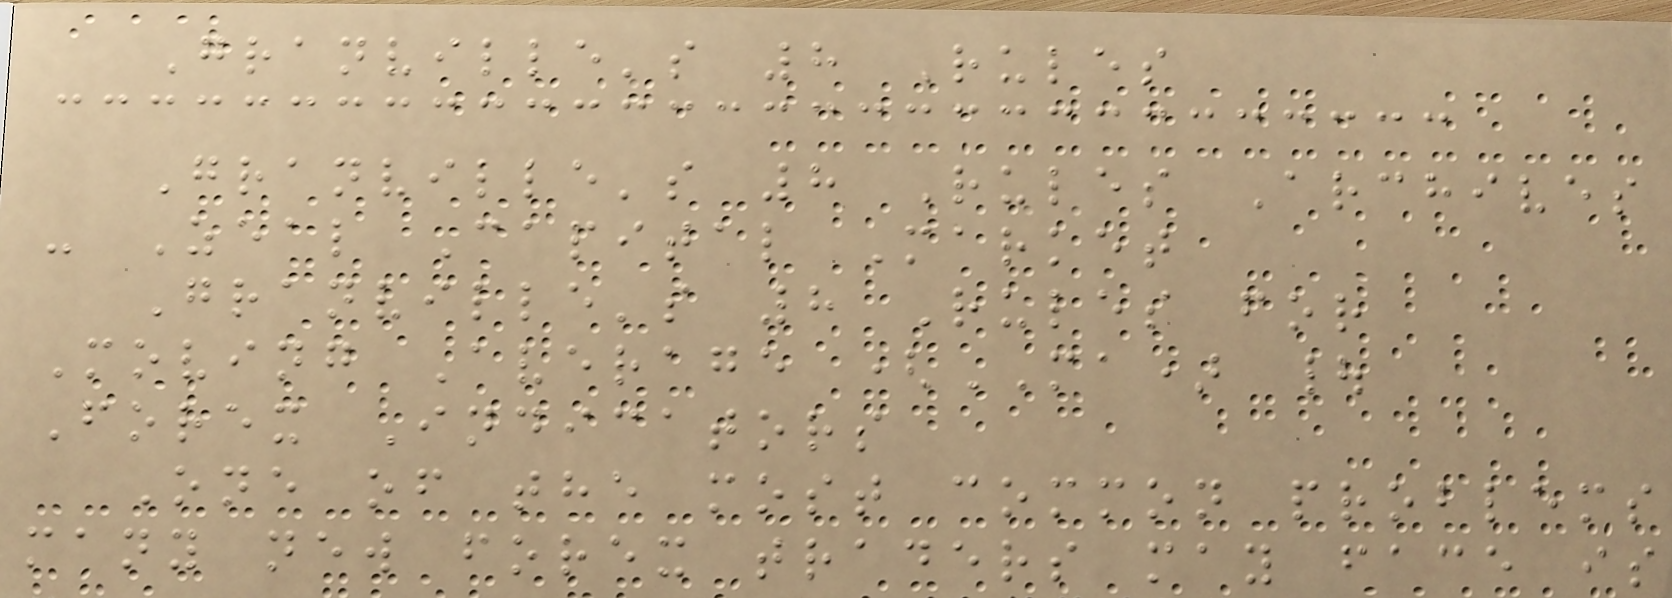Granville's 8 Rules
Granville's 8 Rules Archives
- Zeal Capital Market
Granville's 8 Rules for
Moving Average (MA) |
Forex Indicators
One of the most common problems
many new forex traders may face is
